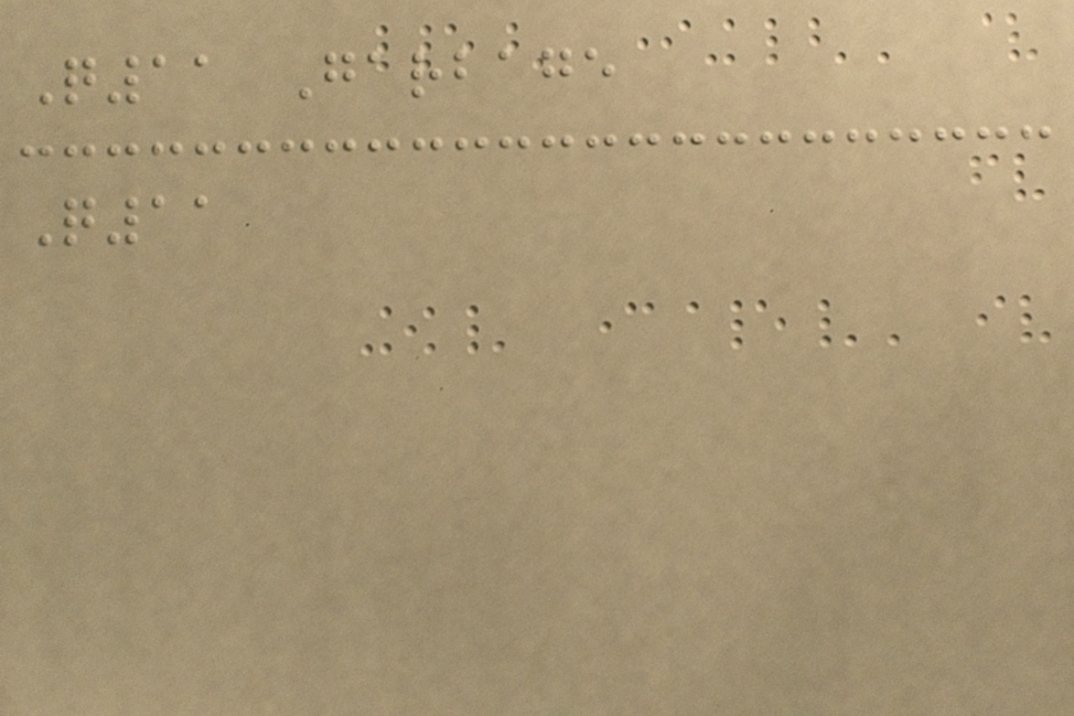Q11 Garbage
Q11
